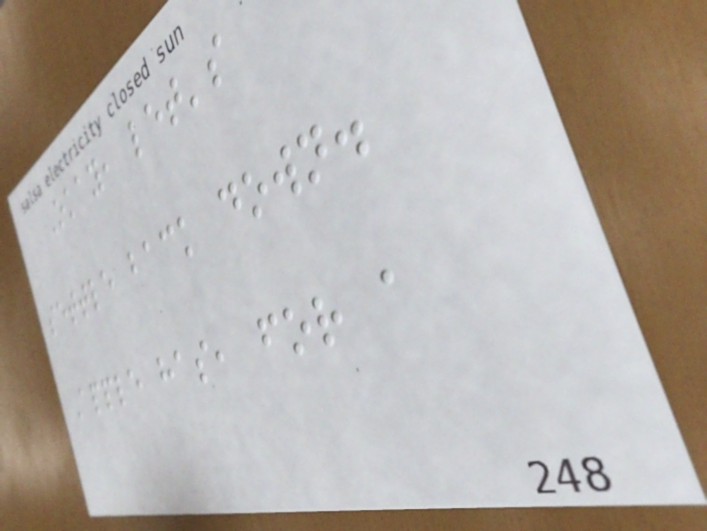Okay, let's
settle back down.
Apple has, for a
